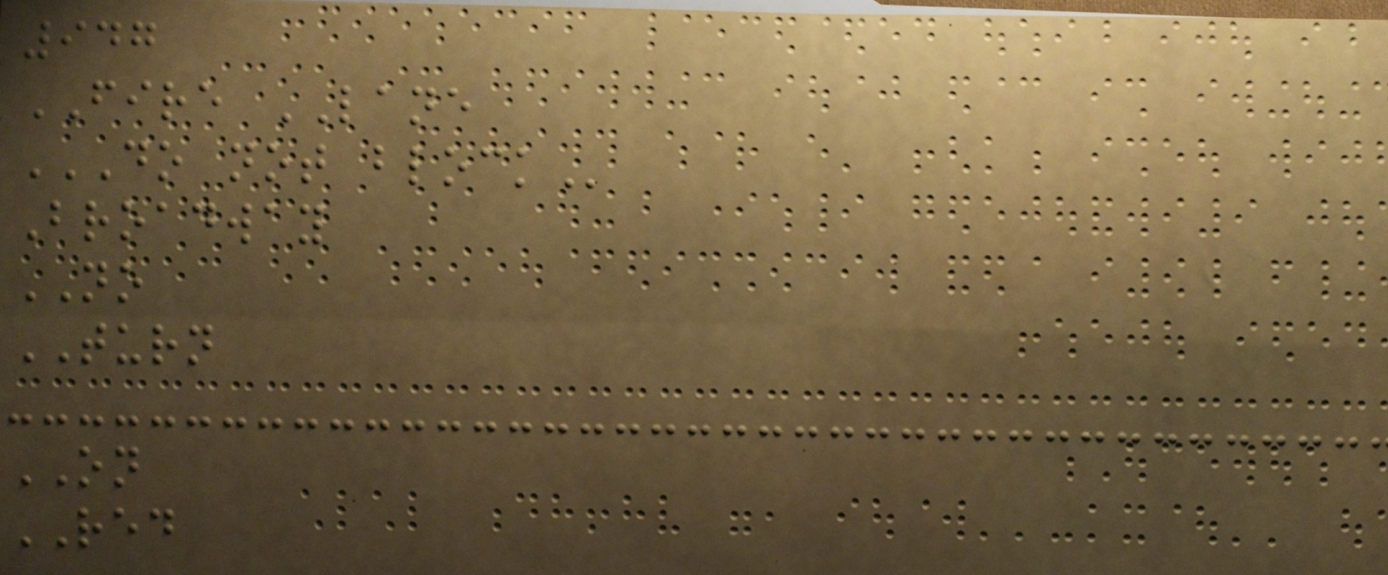947
FIRE LANE
DO NOT BLOCK
Broadway
NO
TURN
ON
RED
